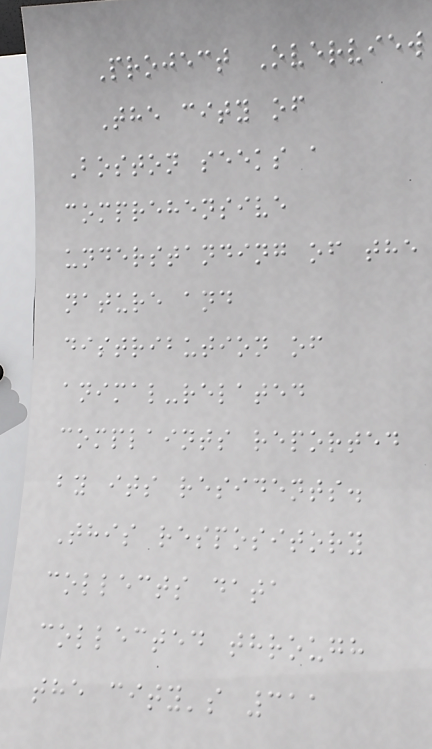Project Overview
The city of
Boston seeks a
comprehensive
understanding of the
nature and
distribution of
animal-related
complaints reported
by its residents.
This respository
collects data
collected through
the city's 311
